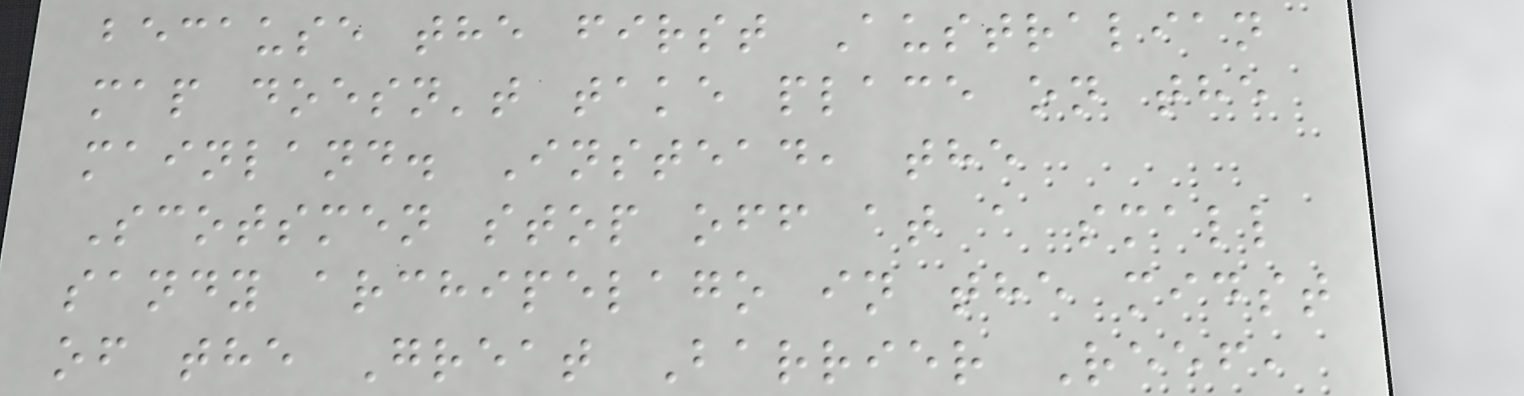because the first Australian
map doesn't take place on the
mainland. Instead, the
Scotsmen stop off at a small
sandy archipelago in the midst
of the Great Barrier Reef,
